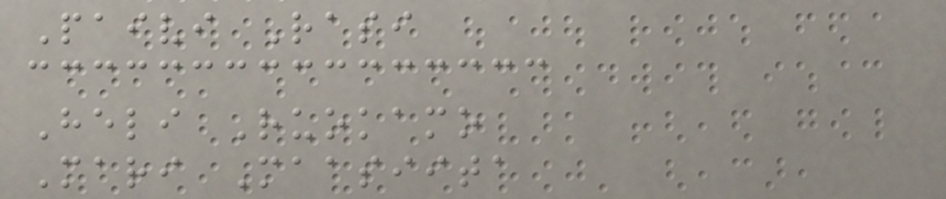Paivi Rasi
Heli Ruokamo
Mari Maasiita
